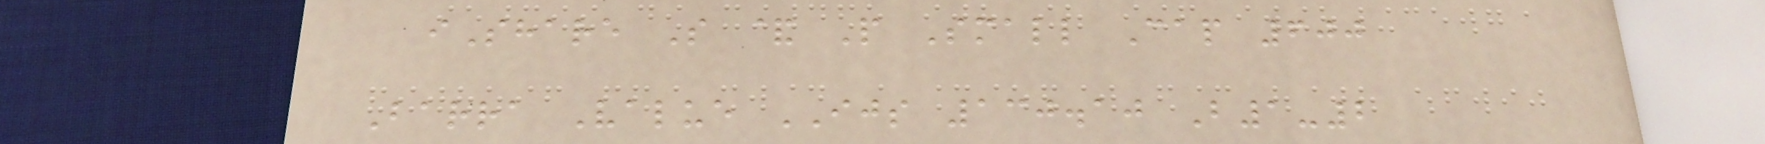iShare S & P Small Cap 600
Barra Value IJS 130.10 B1-2
